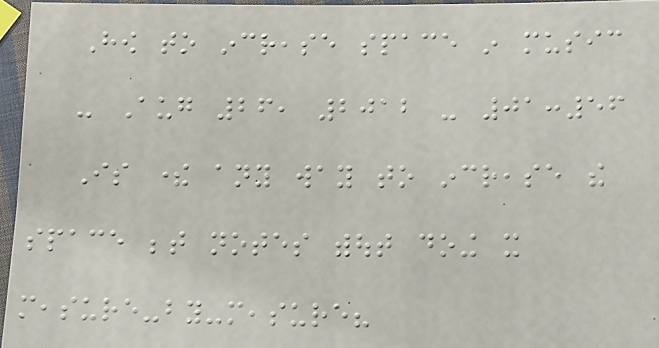How to increase space in music
- Aug 26, 2012 - 01:56
Is there any way to increase the
space between notes without doing it
measure-by-measure?
